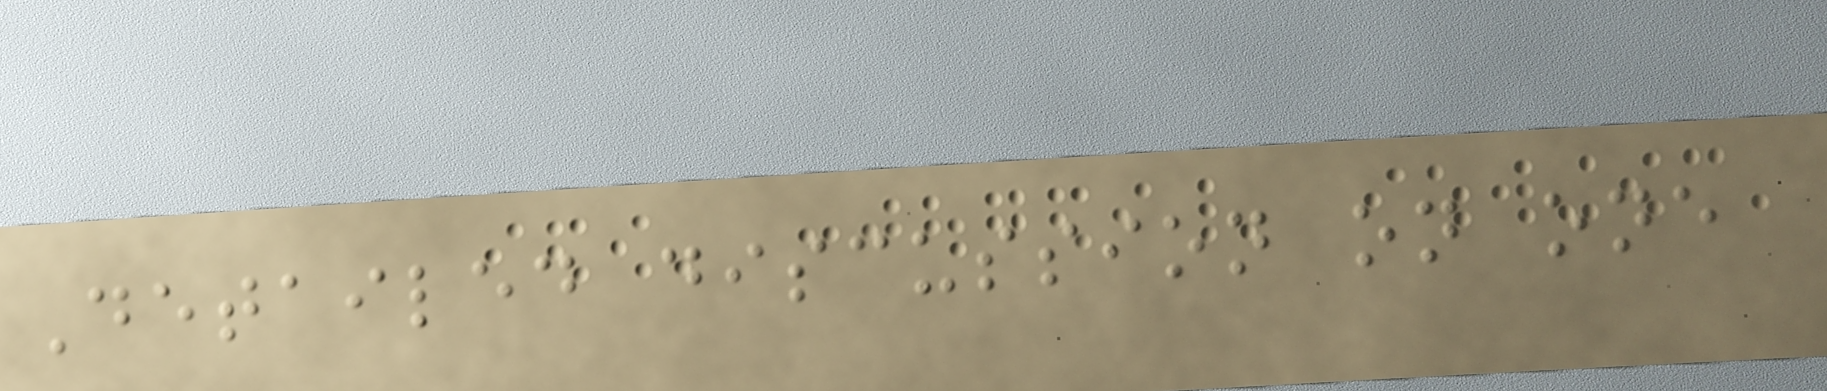Detailed discussion on one
